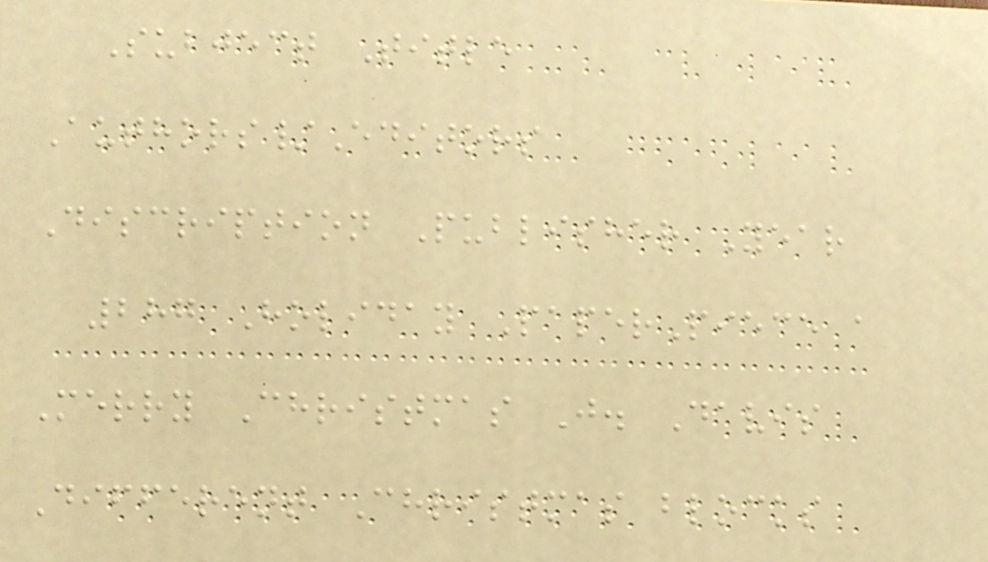Subject Title
Authors/Editors
Discription Publisher Year
287 Holiday PaperPiece a
Merry Christmas J. Davis
Different Christmas blocks
